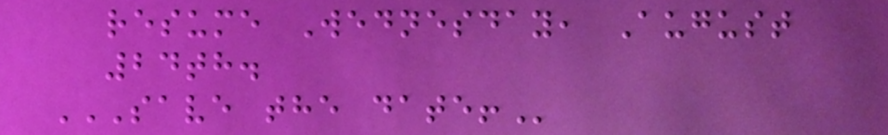resume Wednesday, August
24th.
SAVE THE DATE!
